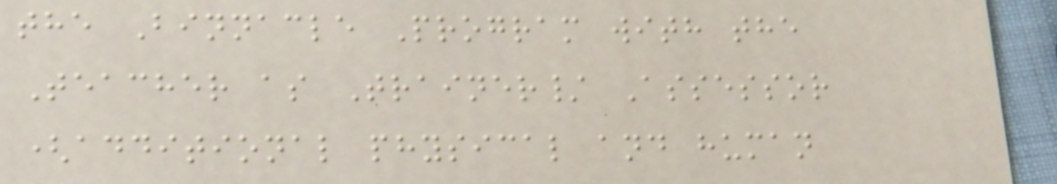the Binnacle Program with the
Teacher as Trainer/ Assessor
(additional physical and human
